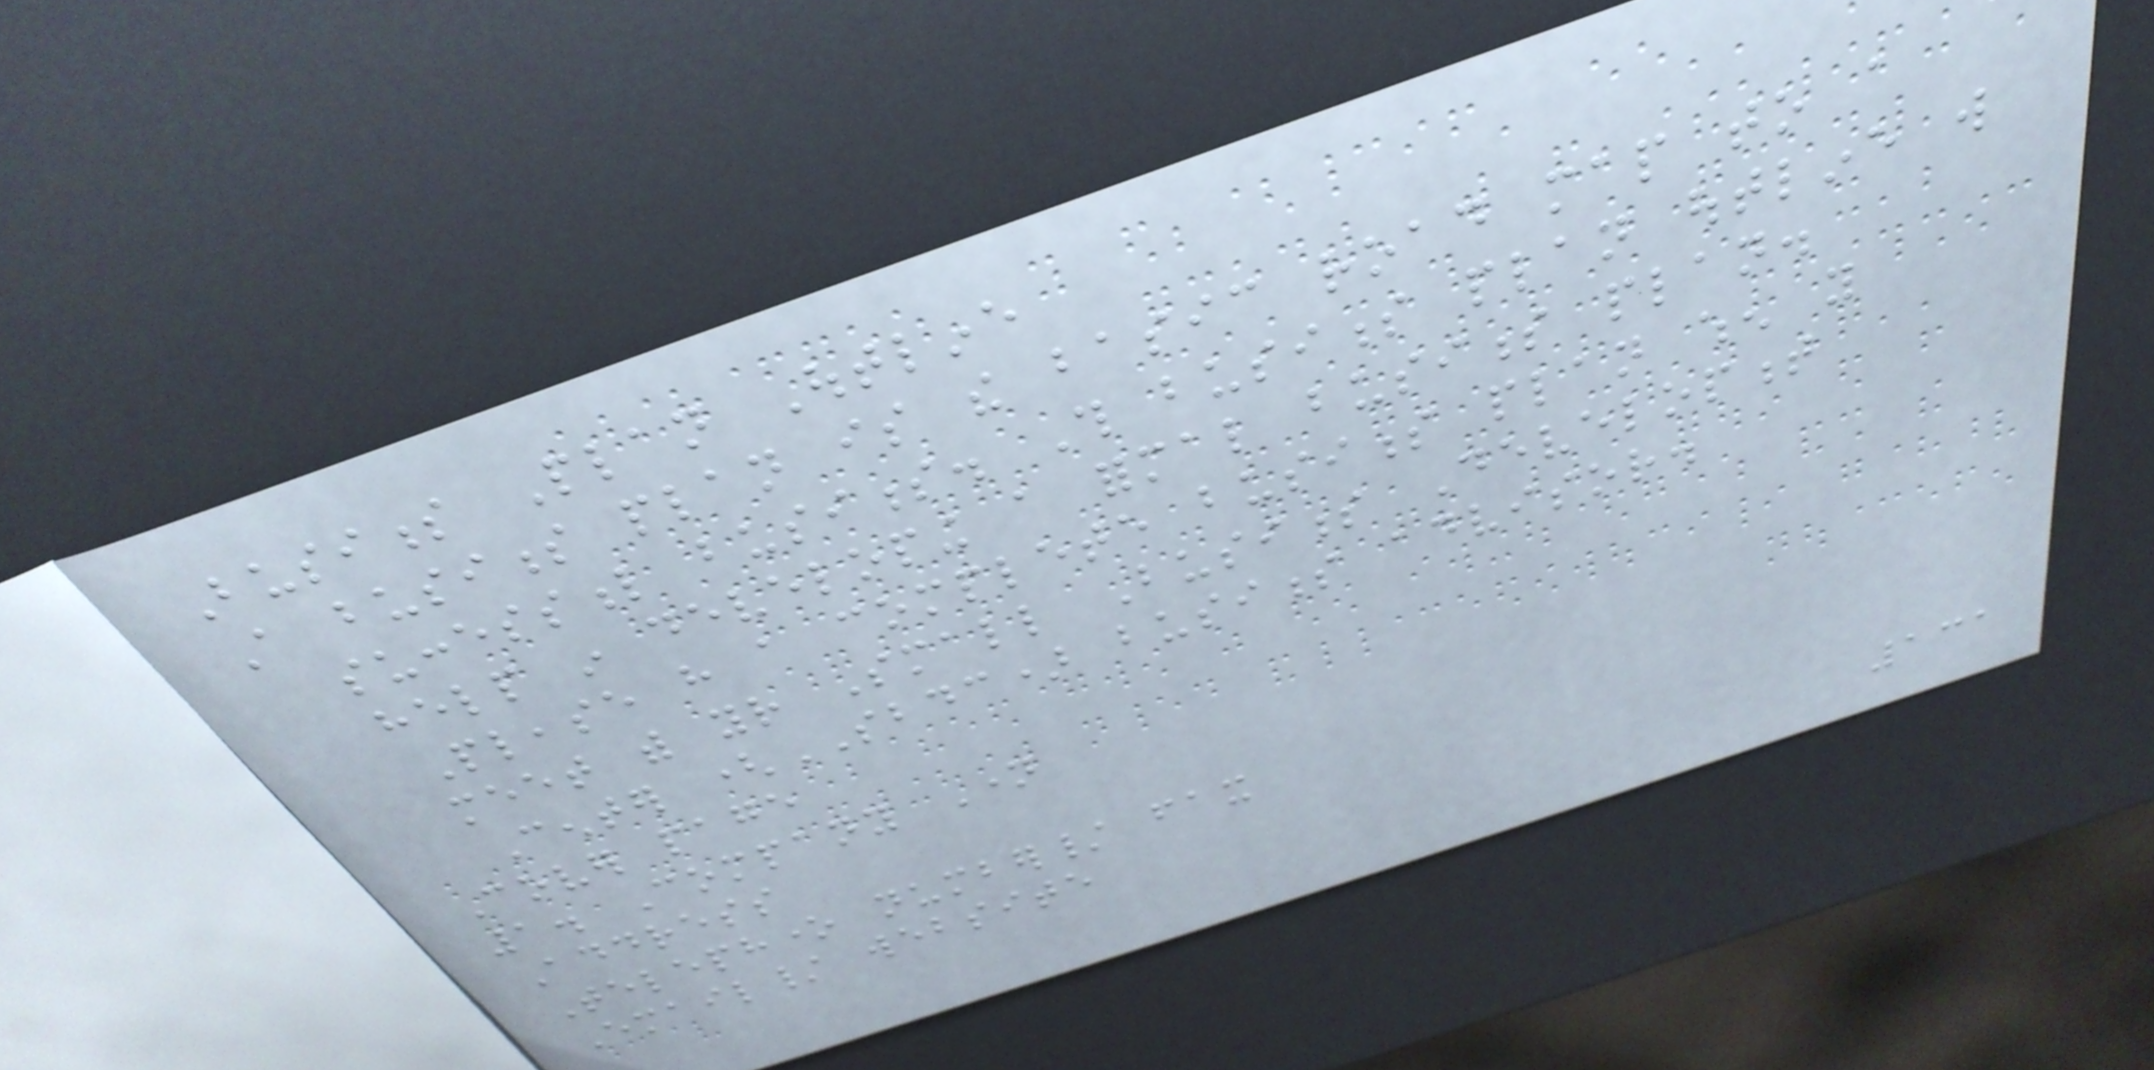Business Plan Outline
A business plan is the basic road map to a
successful business. This business plan outline will
help in developing a formal business plan.
Please have a complete business plan when you
meet with your Small Business Development
Center (SBDC) business advisor.
Cover page
1. Company Name
Address
Telephone number/ fax
Email/ website
131
